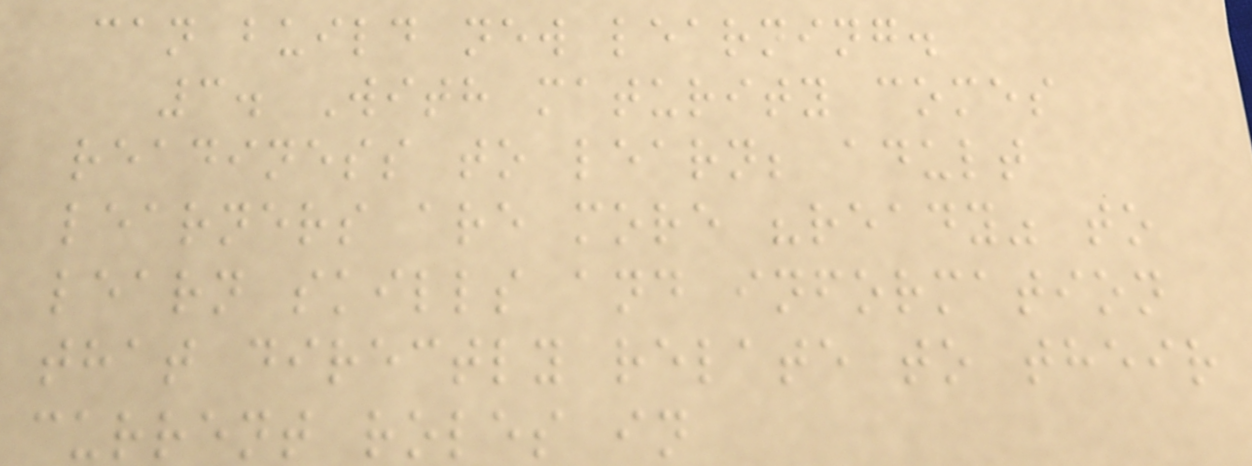can build new learning.
3. With maturity comes
readiness to learn; adult
learners are more "ready" to
learn skills and information
that directly relate to their
current roles in
